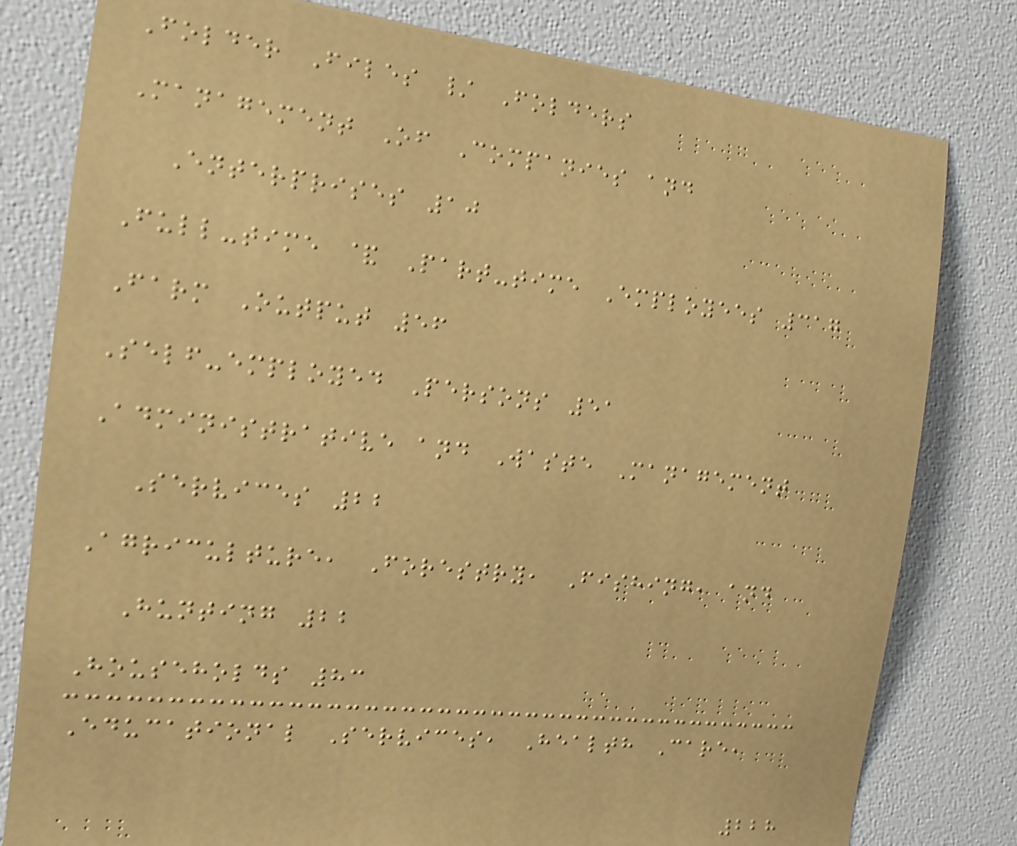Folder Files / Folders
Management Of Companies and
Enterprises 10
Full-time & Part-time Employees 317
Farm Output 56
Self-employed Persons 51
Administrative and Waste Management
Services 22
Agriculture, Forestry, Fishing, and
Hunting 22
Households 83
Educational Services, Health Care,
228
